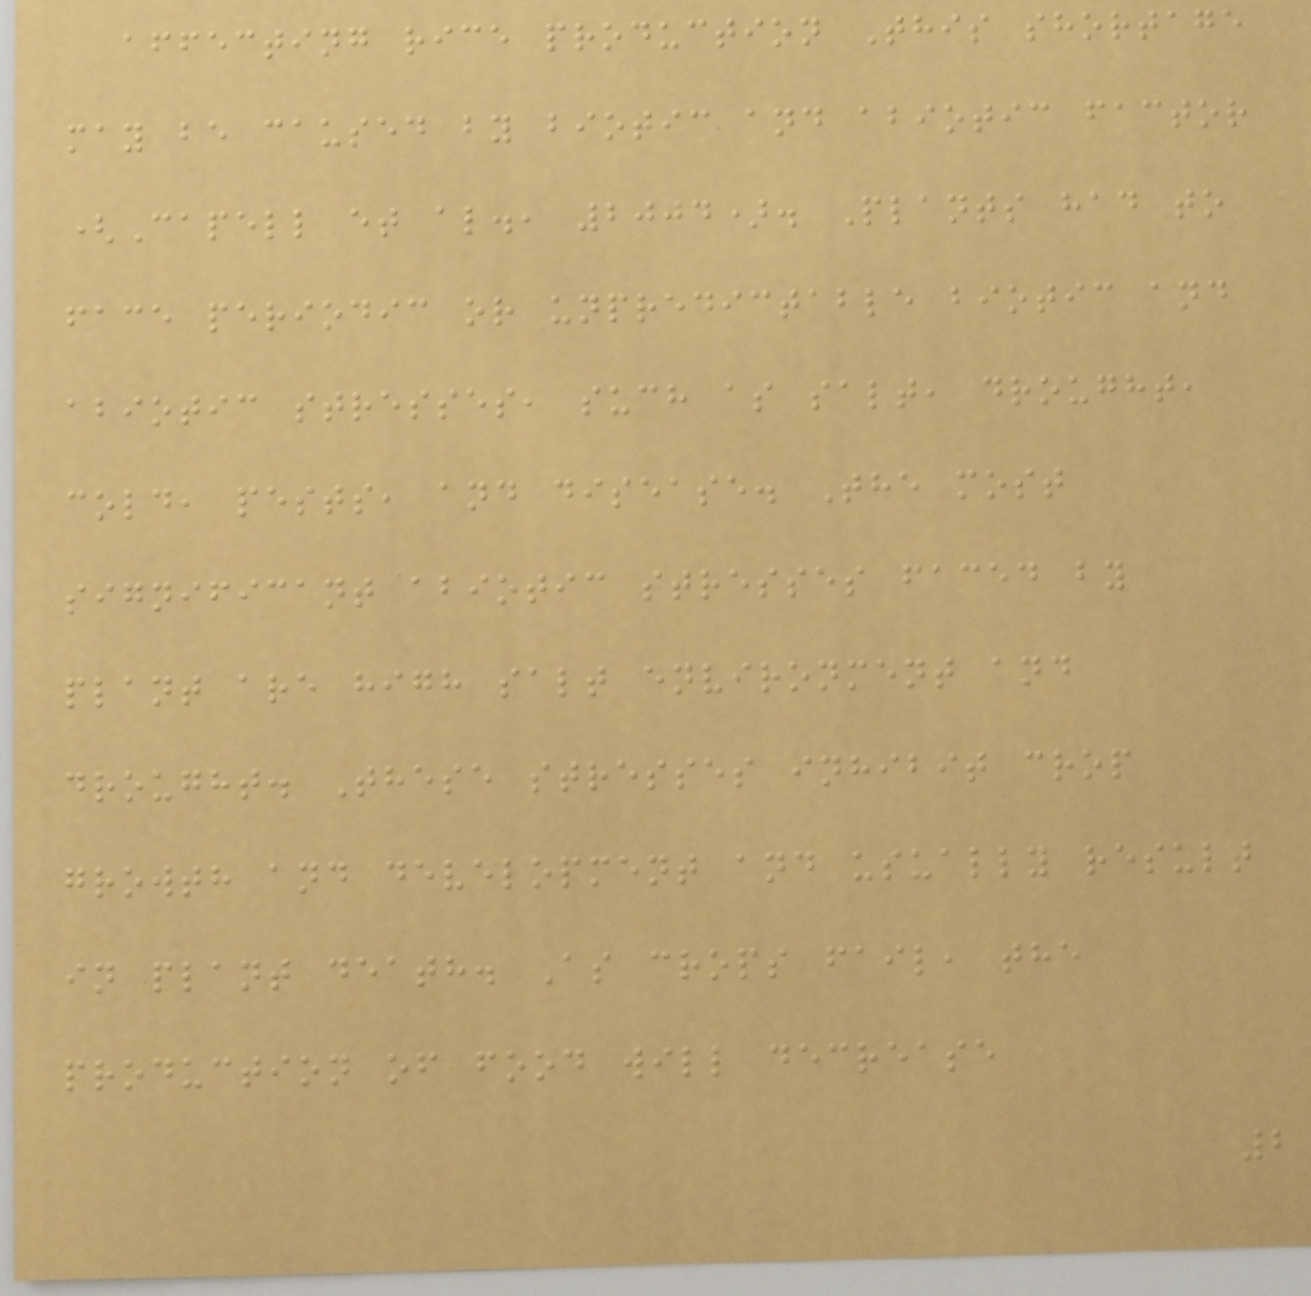affecting rice production This shortage
may be caused by biotic and abiotic factor
(Capell et al., 2004). Plants had to
face periodic or unpredictable biotic and
abiotic stresses, such as salt, drought,
cold, pests, and disease. The most
significant abiotic stresses faced by
plant are high salt environment and
drought. These stresses inhibit crop
growth and development and usually result
in plant death. As crops fail, the
production of food will decrease
2
